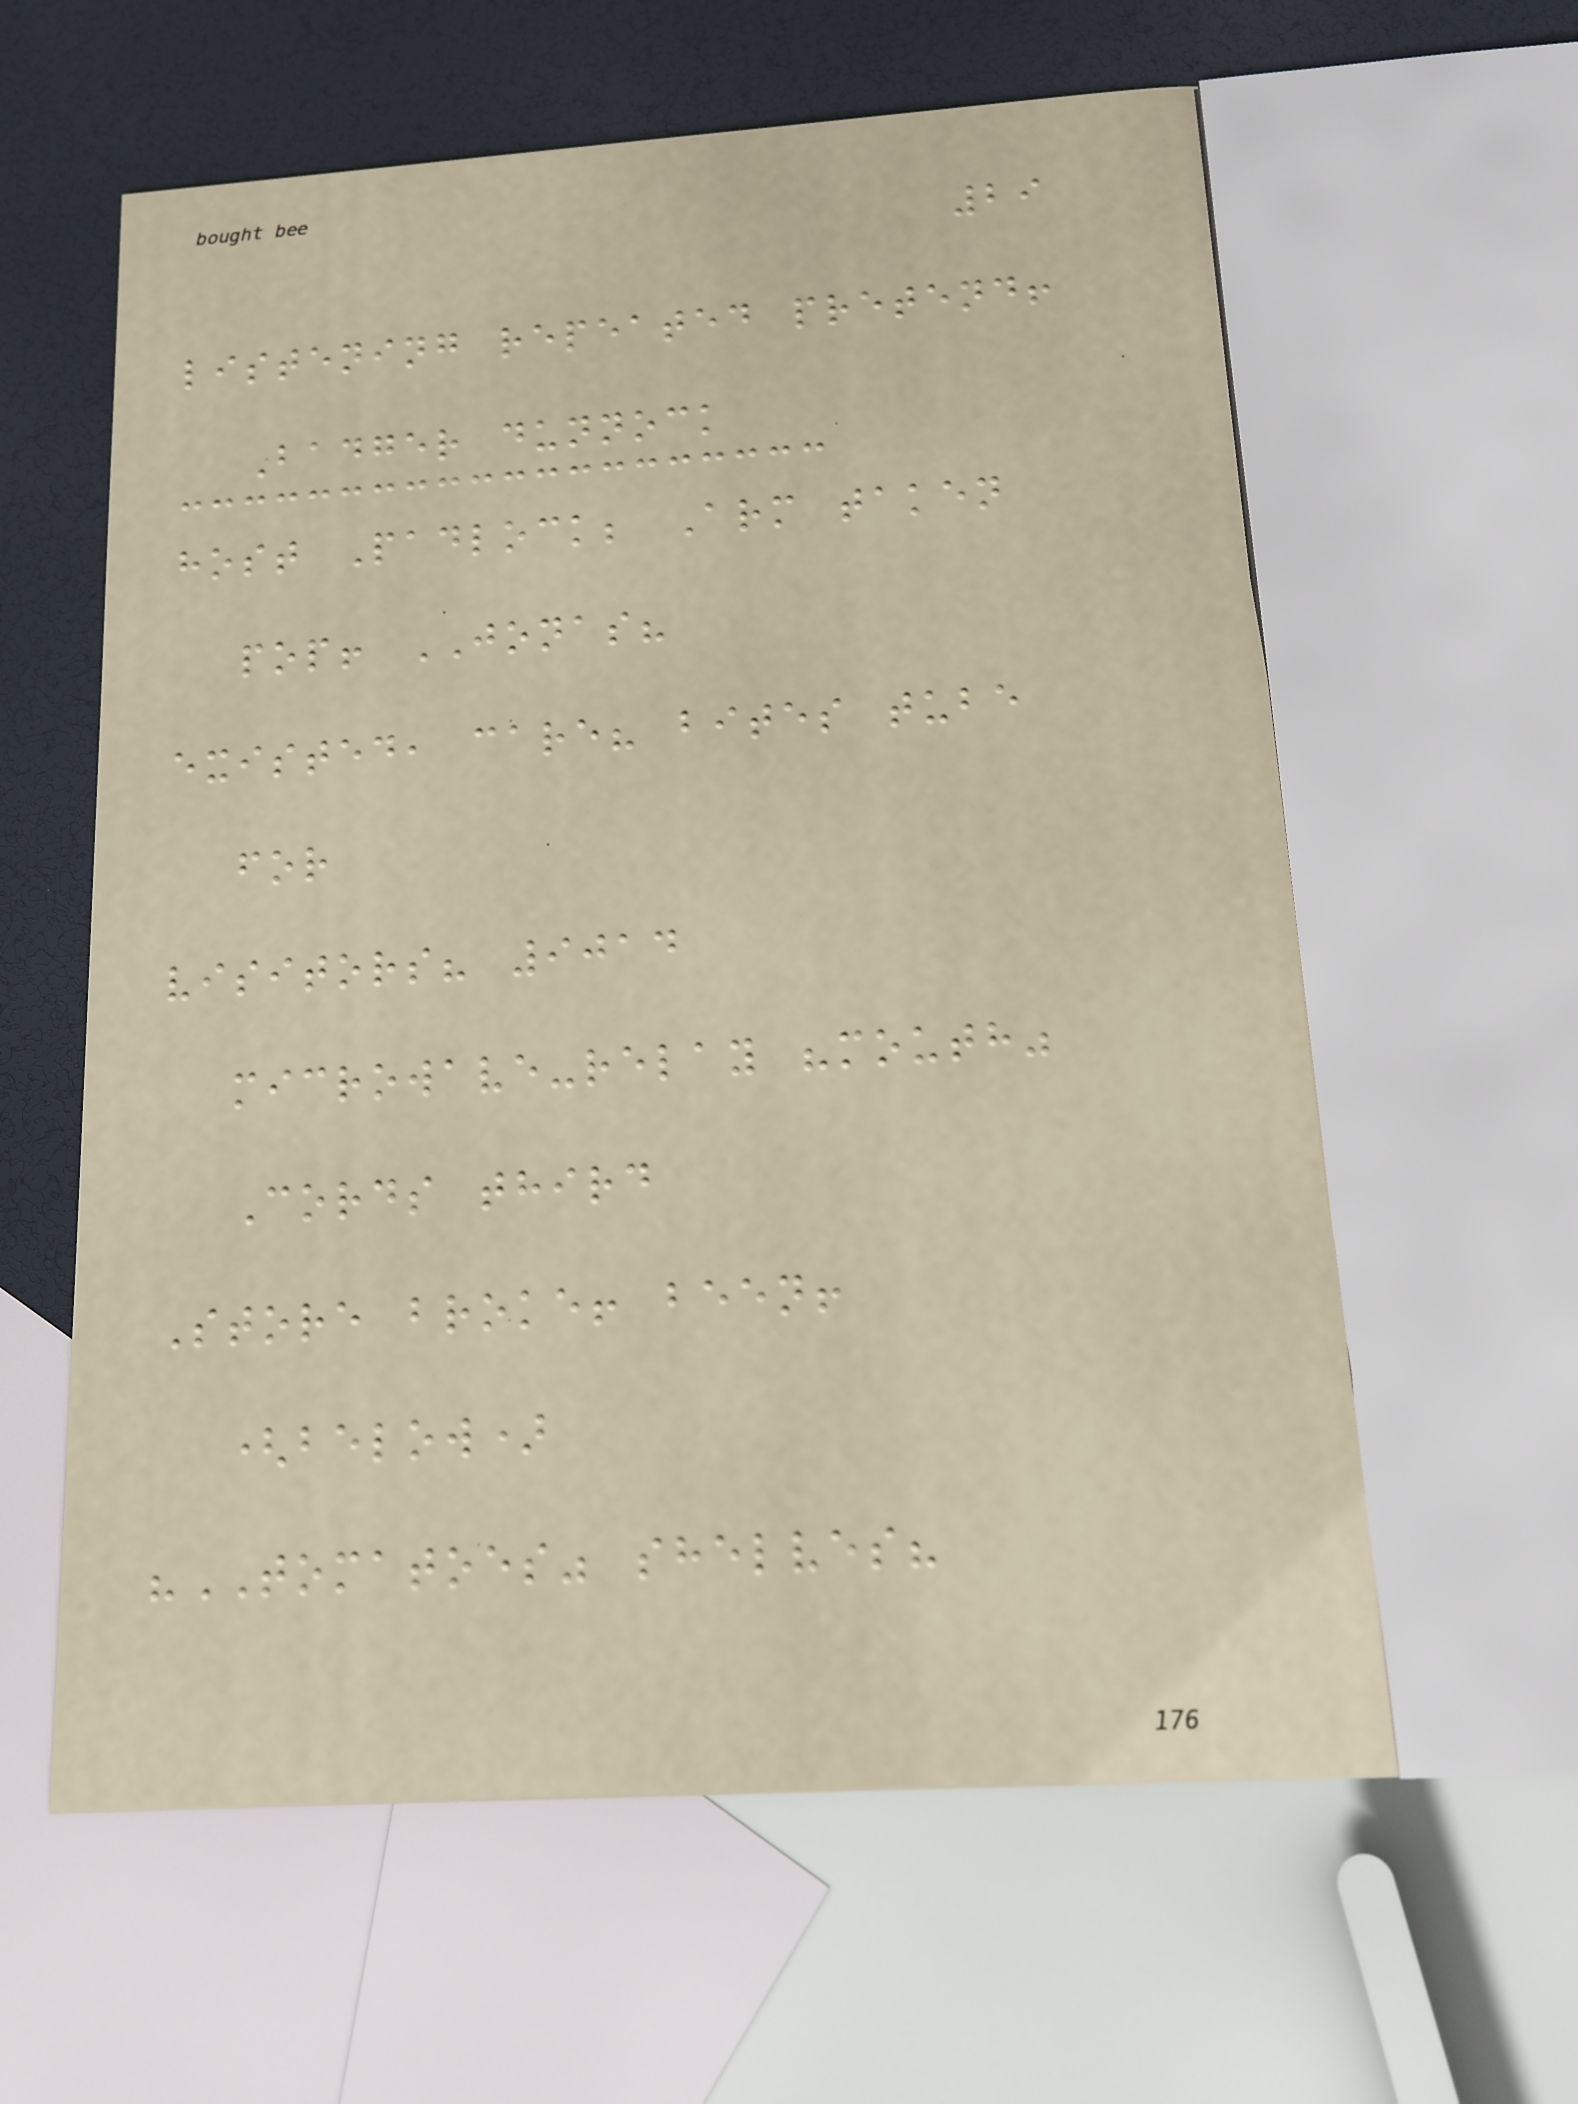29
listening repeated pretend!
Badger dunnock
host Padlock; Arm taken
pop! JONAS?
existed, care? bites tube
for
visitors? 9014
microwave-relay "mouth"
Cords third
Store broke! been!
(below)
"TOMATOES" shelves?
